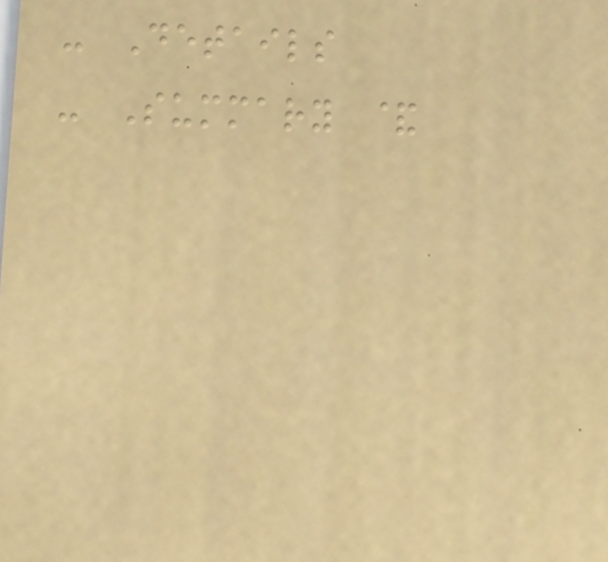- Details
- Summary &
